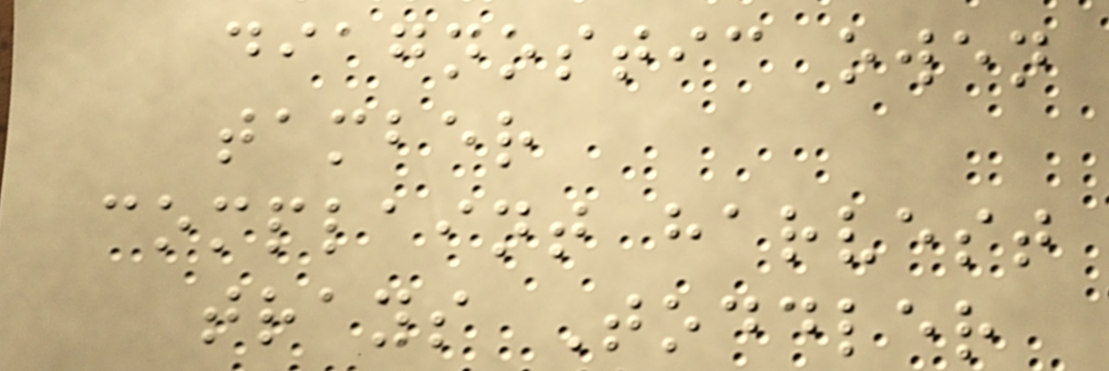diagnostic owen
tamber
complaint harvest
trays Toddler
